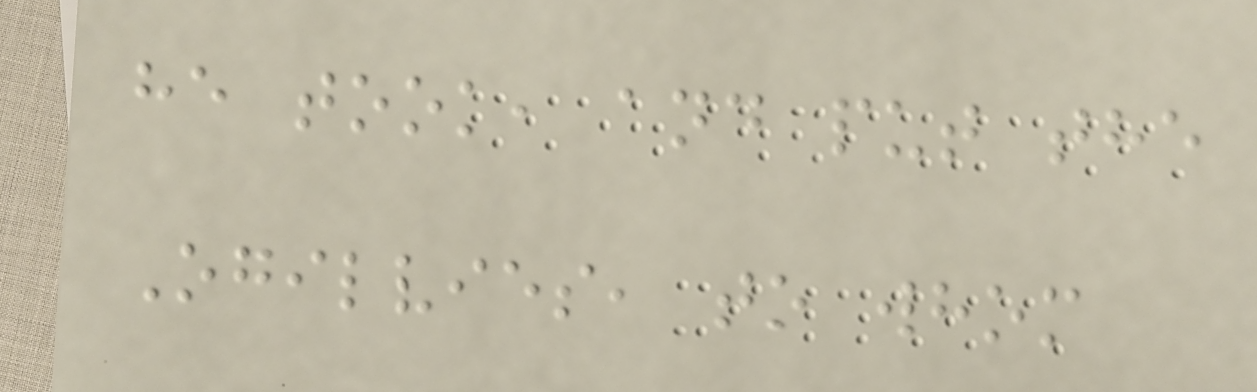he took, and put the
Ogilvies, to whom
